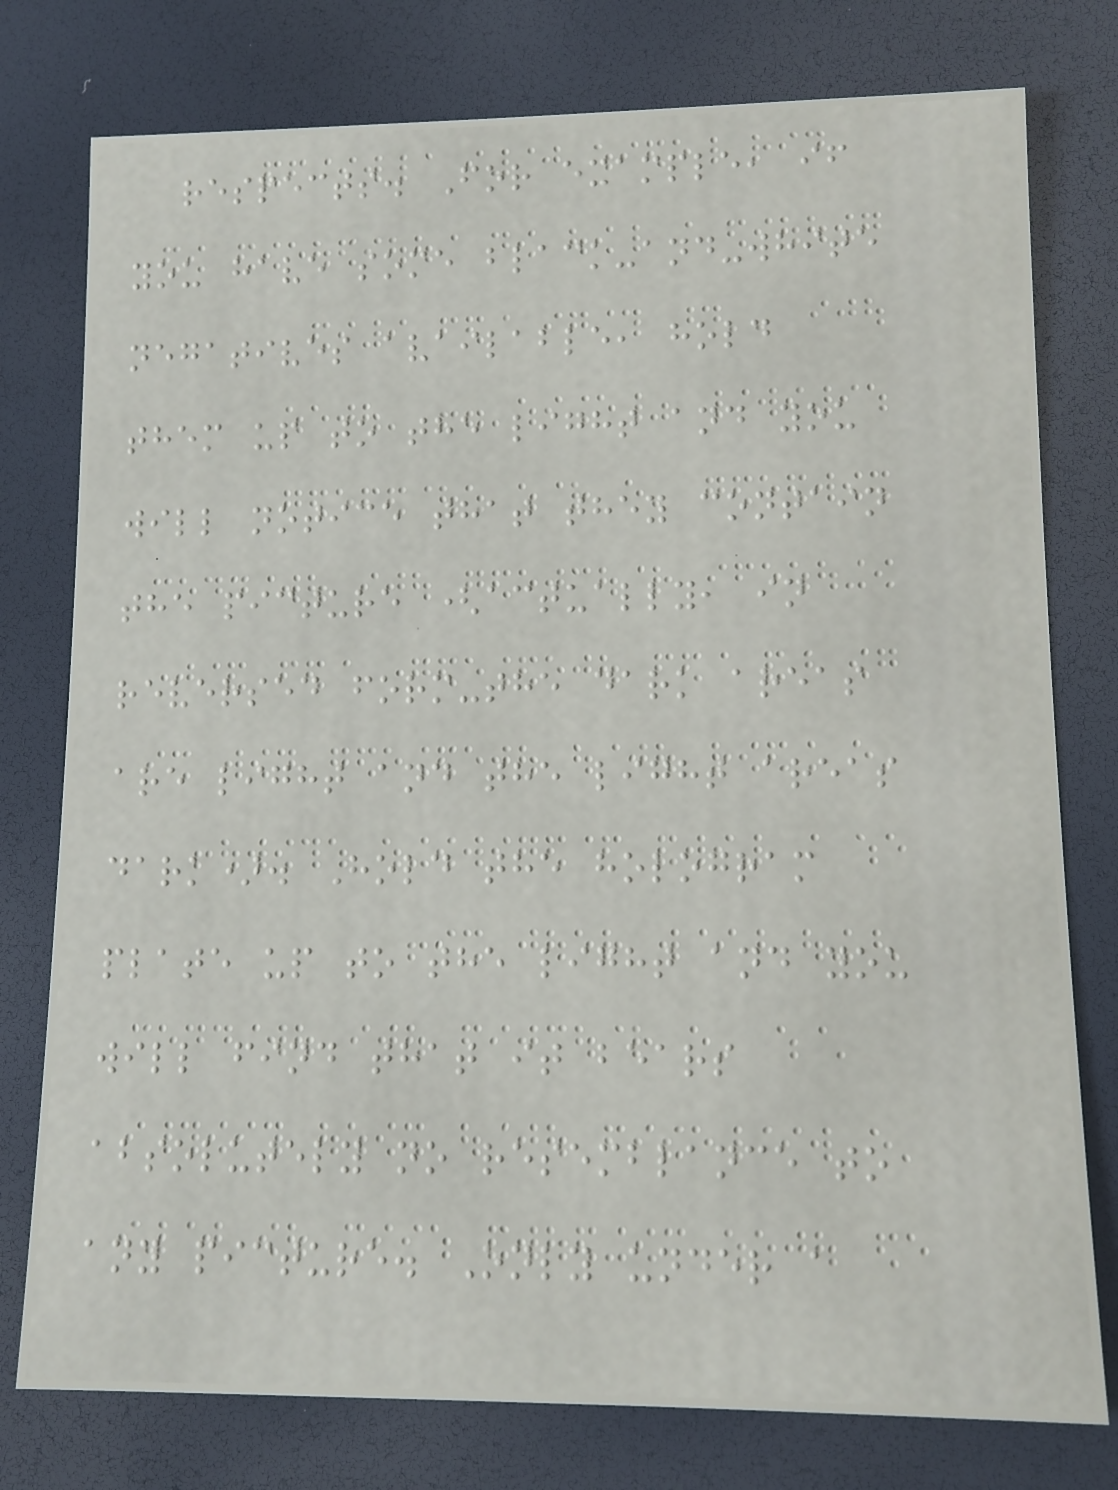respects. For example, if
you have some black-and-white
negatives available, hold
them up to the light and you
will notice that they contain
the picture (actually, in
reversed form-the dark areas
are light and the light areas
dark). Hold the hologram
plate up to the light and you
will find that it bears
absolutely no resemblance to
any picture. Only under a
